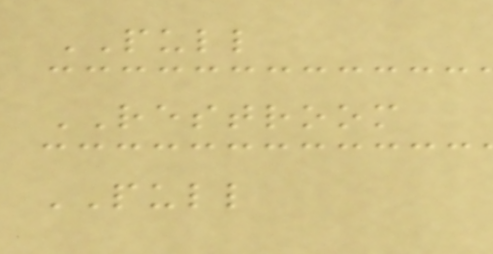PULL
RESTROOM
PULL
